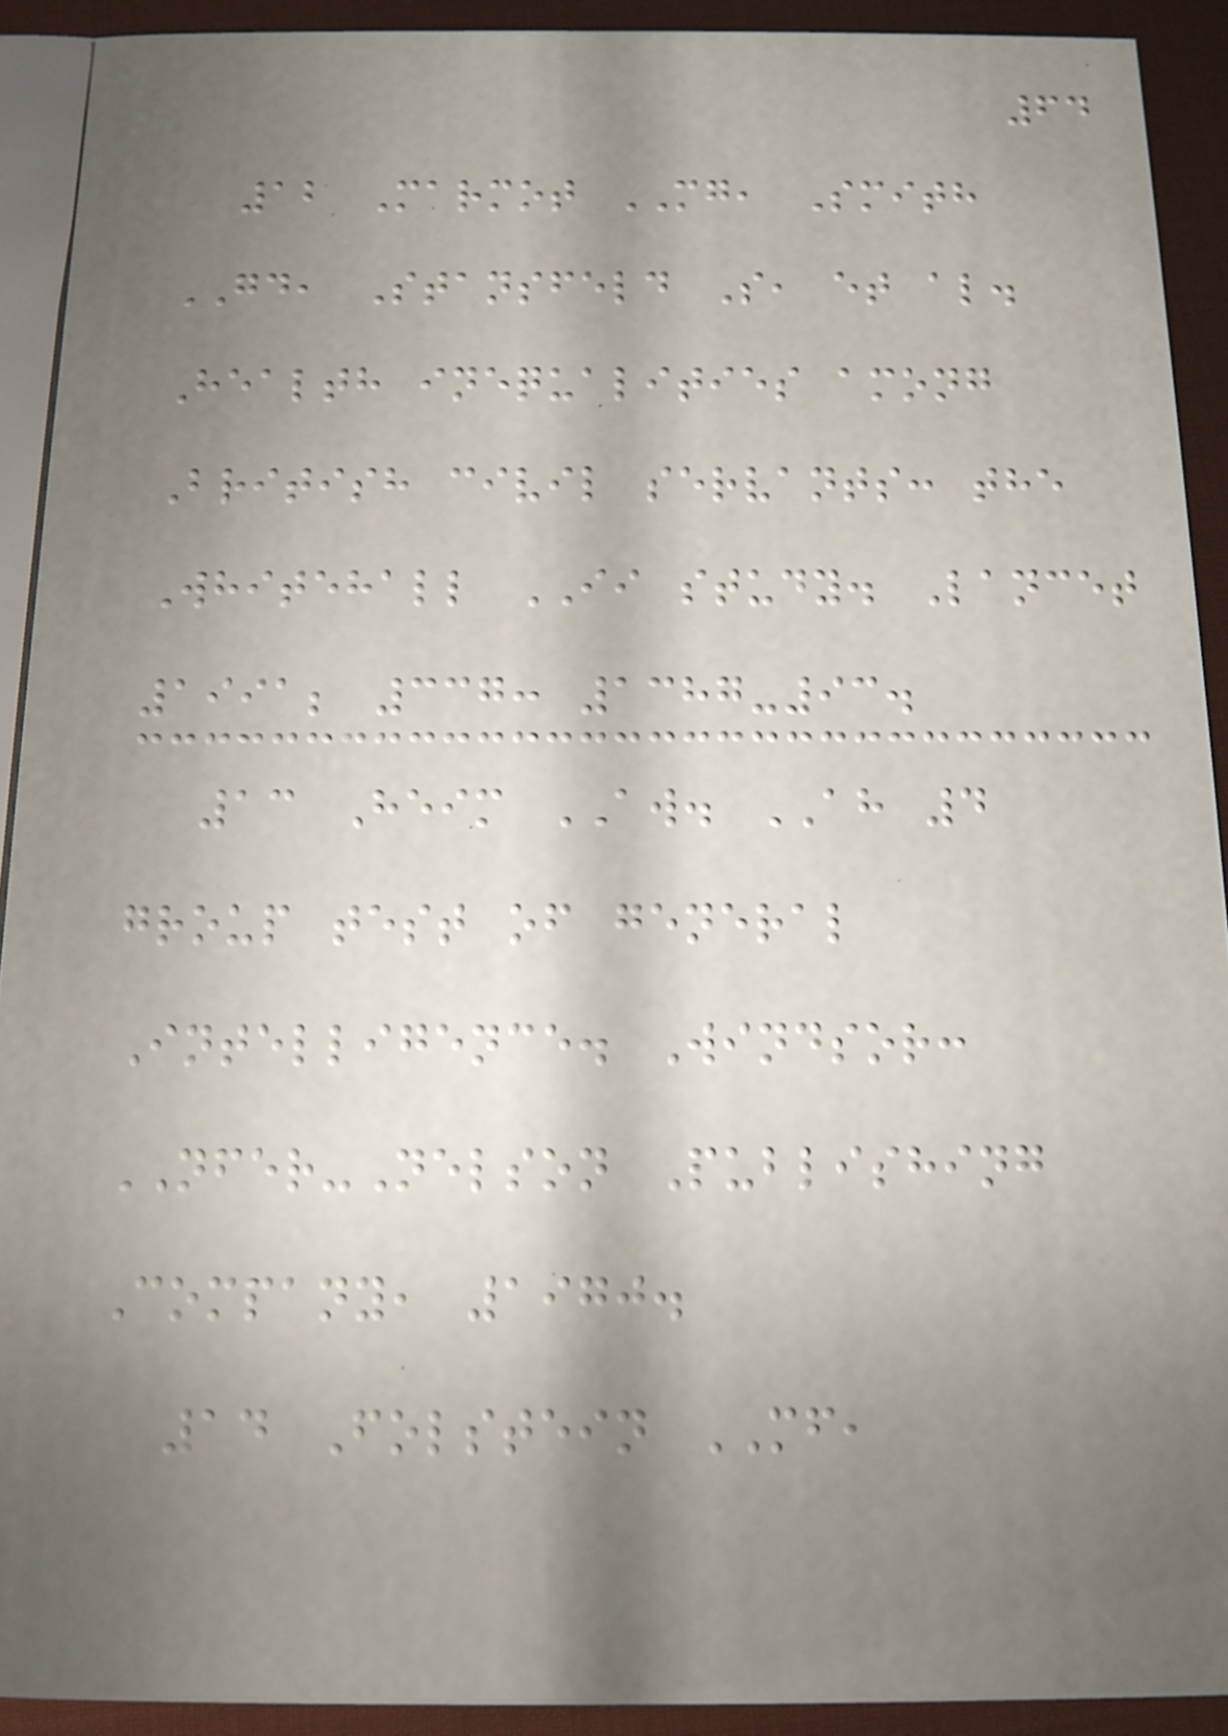64
12 Marmot MG, Smith
GD, Stansfeld S, et al.
Health inequalities among
British civil servants: the
Whitehall II study. Lancet
1991; 337: 1387-93.
13 Heim AW. AH 4
group test of general
Intelligence. Windsor:
NFER-Nelson Publishing
Company, 1970.
14 Folstein MF,
